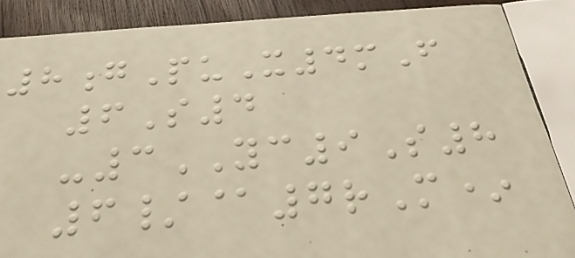8gPuX4mF
6S4
-3YC9S8
6/@7rM*
